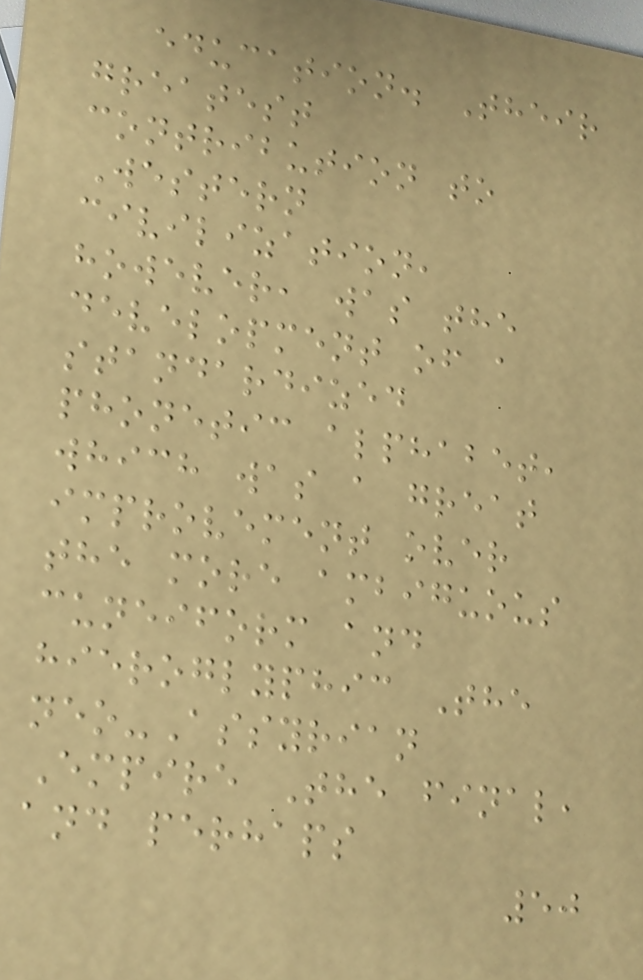education. Their
greatest
contribution to
Western
civilization,
however, was the
development of a
standardized
phonetic alphabet,
which was a great
improvement over
the more ambiguous
cuneiform and
hieroglyphic The
neo-Assyrian
Empire The final,
and perhaps
50
